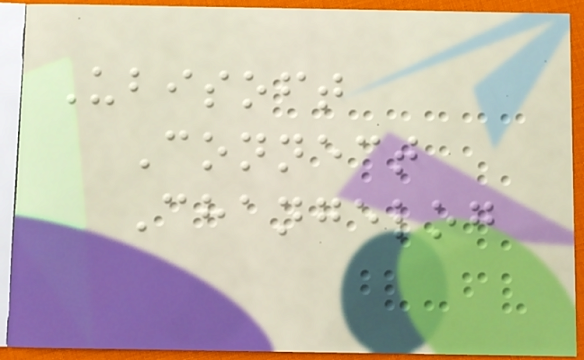Ubisoft
Connect
Changelog
